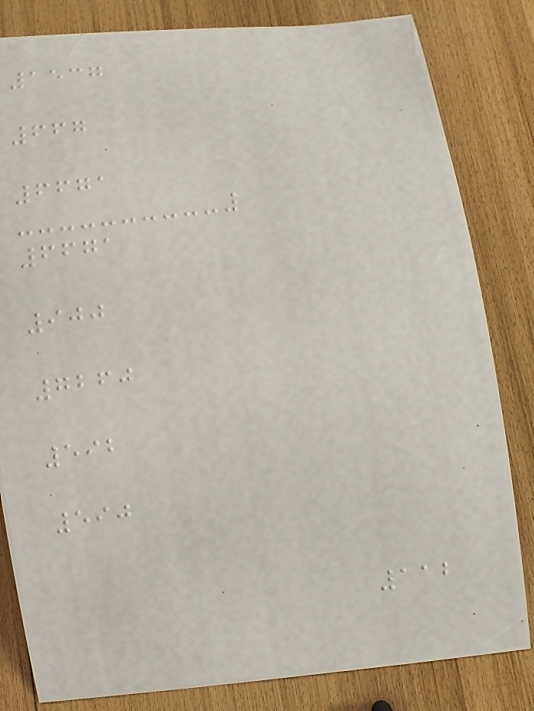1537
667
6671
6671
900
7260
592
590
112
